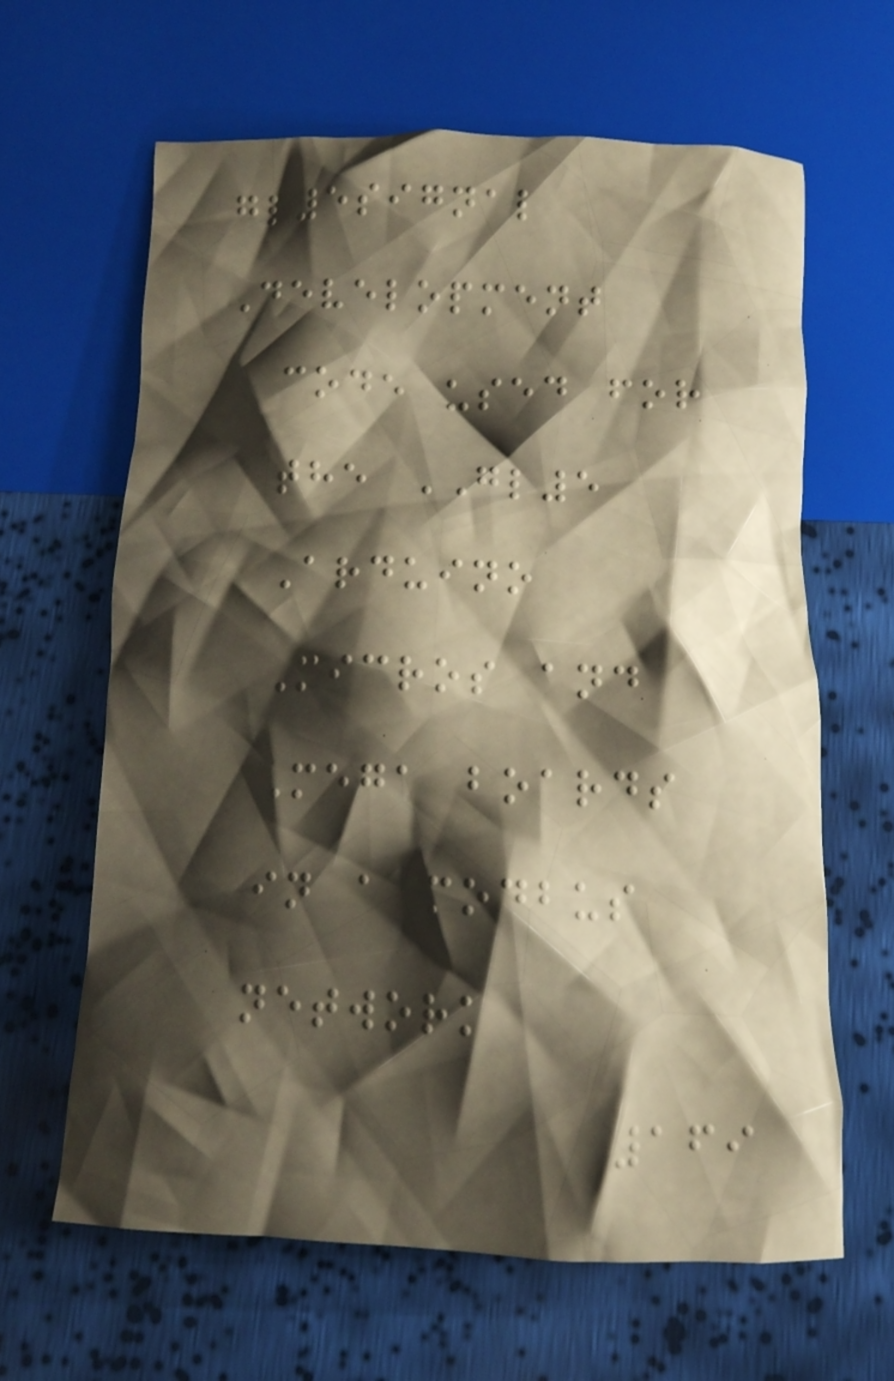gl5signal
Development
code used for
the GL5
Arduino
Micros and
Mega boards
in a modbus
network
169
